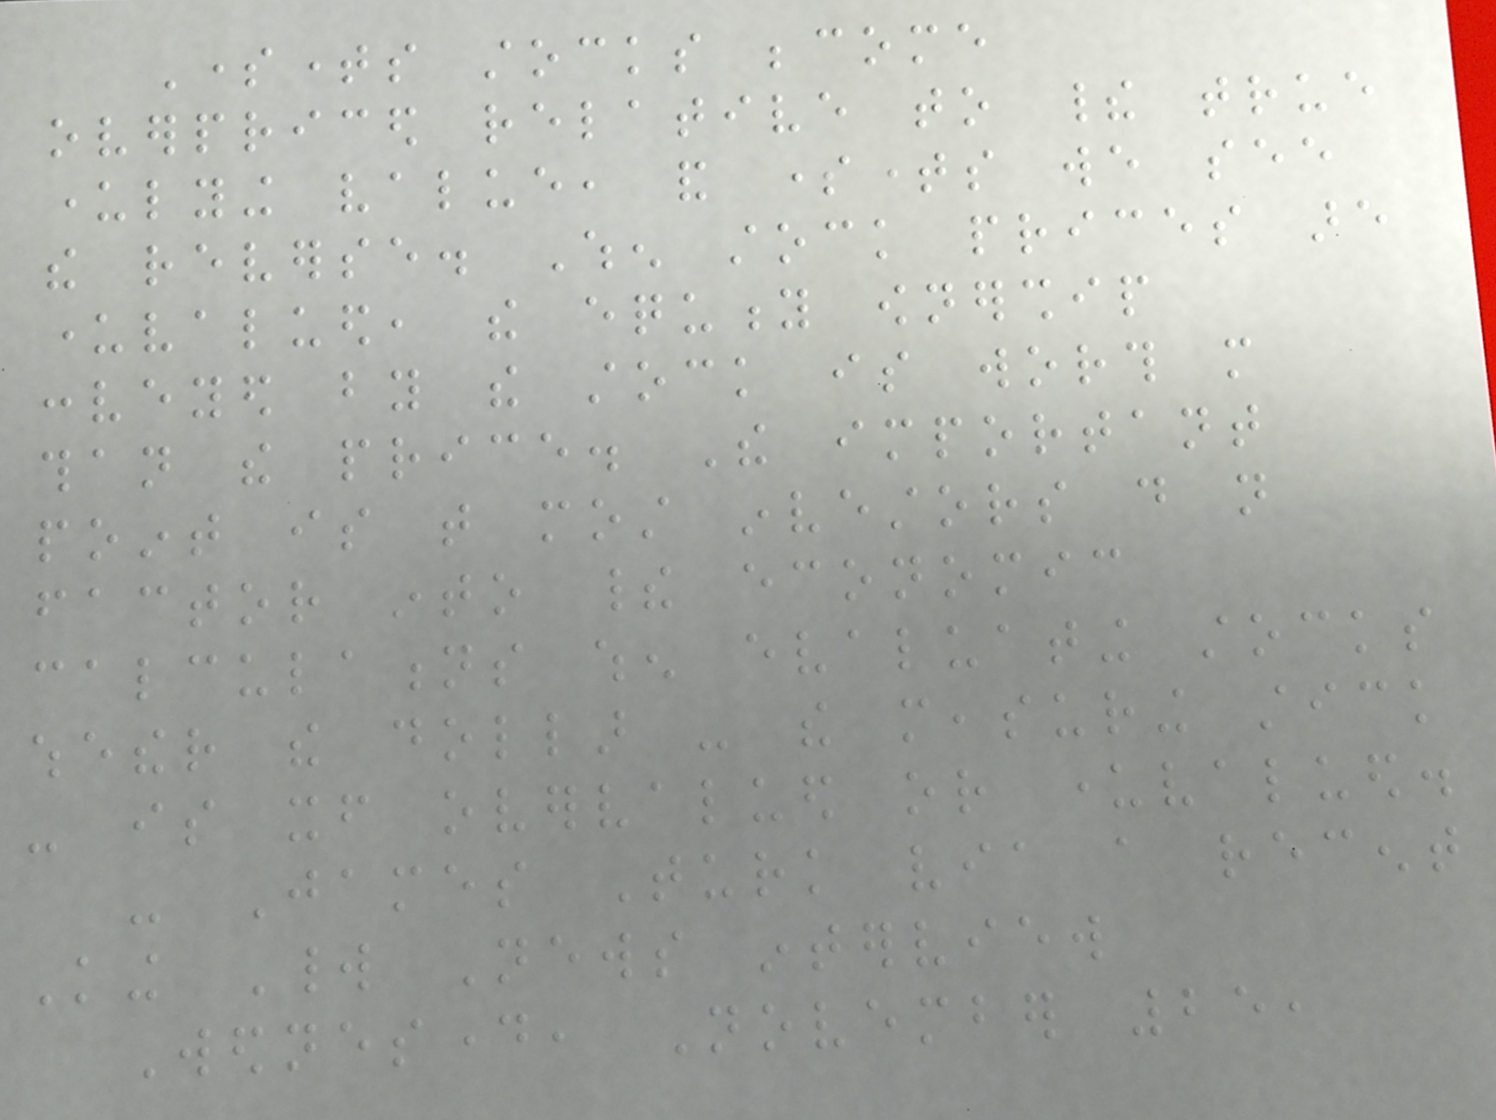Sometimes stocks become
overpriced relative to their true
underlying value, and sometimes we see
the reverse. When stock prices are
undervalued, the equity ownership
conveyed by the stock is worth more
than the price. The important
point is that most investors do not
factor into their economic
calculations when evaluating stocks
whether the dollar - the measuring stick
- is itself overvalued or undervalued.
- James Turk via a recent
King World News interview
Wednesday, November 25,
